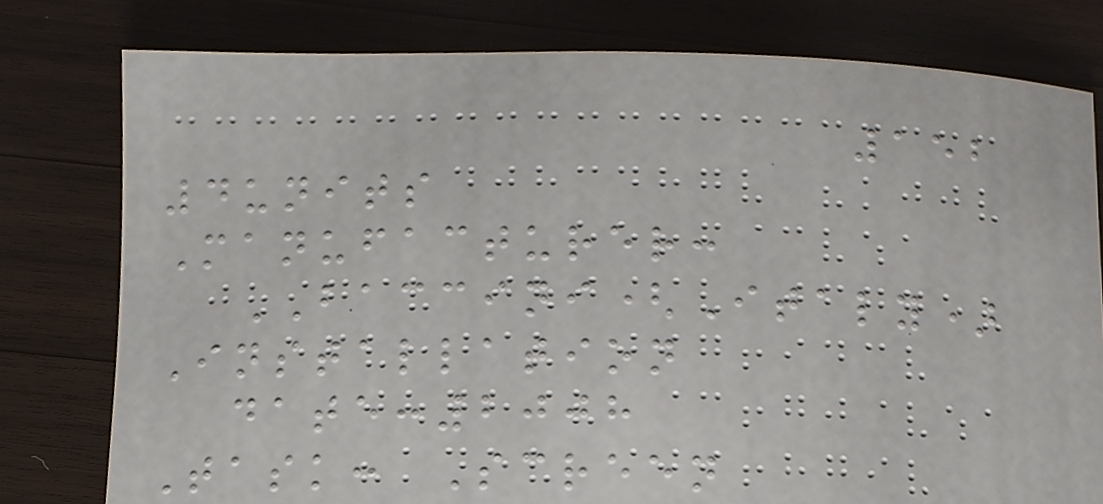152
4units
Manufacturer:
BACCINI(Italy)
Installation
date:2008
Task: Screen
